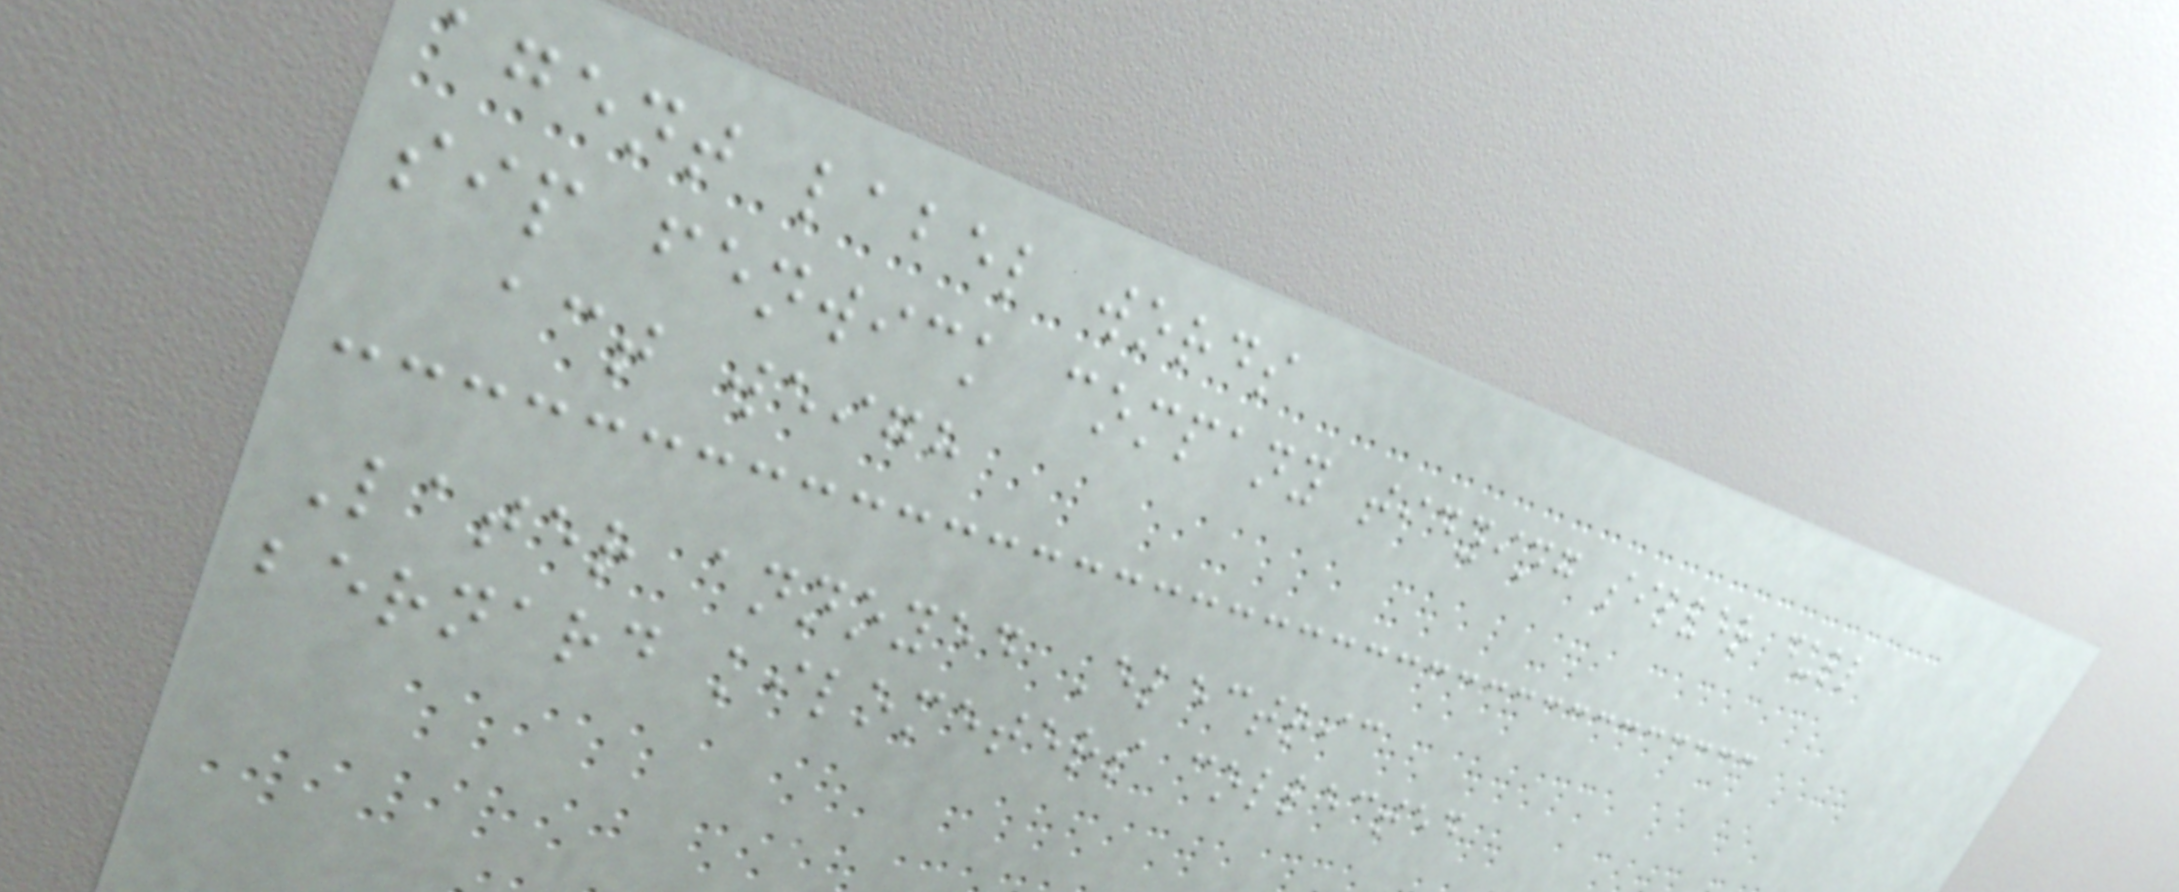agent label words
sip fenwick company tidying silver dull
act weigh
Later annoyed Electric
bernard kilometers collected
